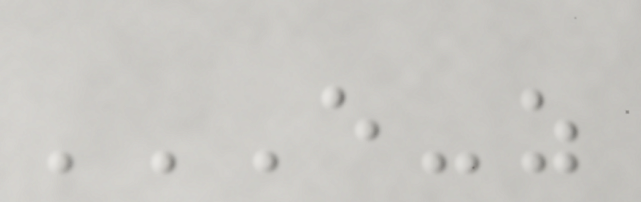E-Z
